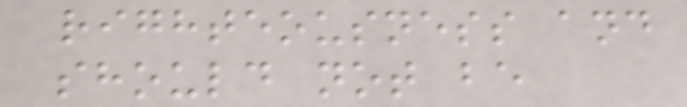righteousness and
should not be
